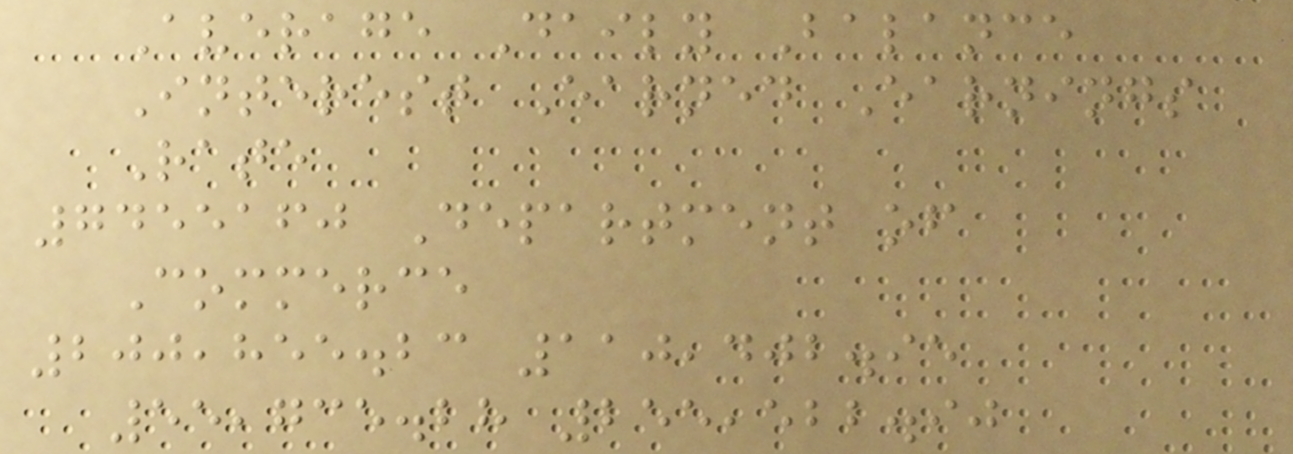Average Daily Balance
Interest Earned Earnings
Rate
7455160 Department of
Commerce
200,855.23 110,402.95
55,735.28 255,522.90
